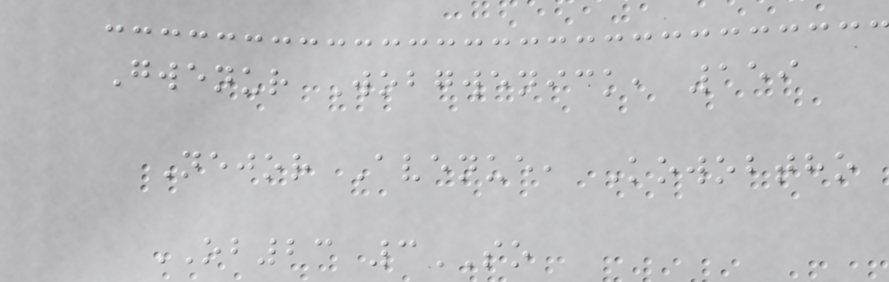Gwenur Wobgwenick, 159
Nejor Avenue, Kowobtho
OB23 3SO
